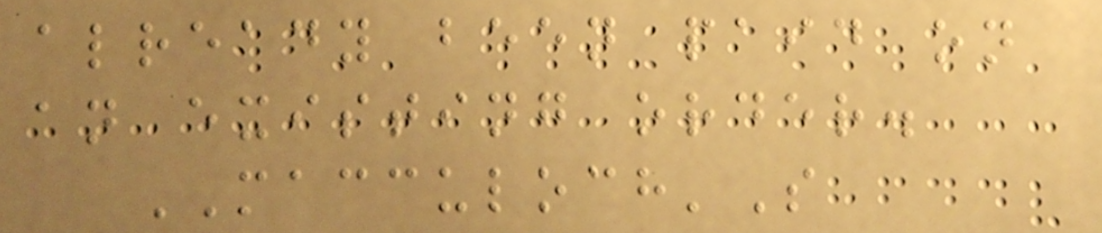already been paid on
an existing order.
MACCULOCH'S
